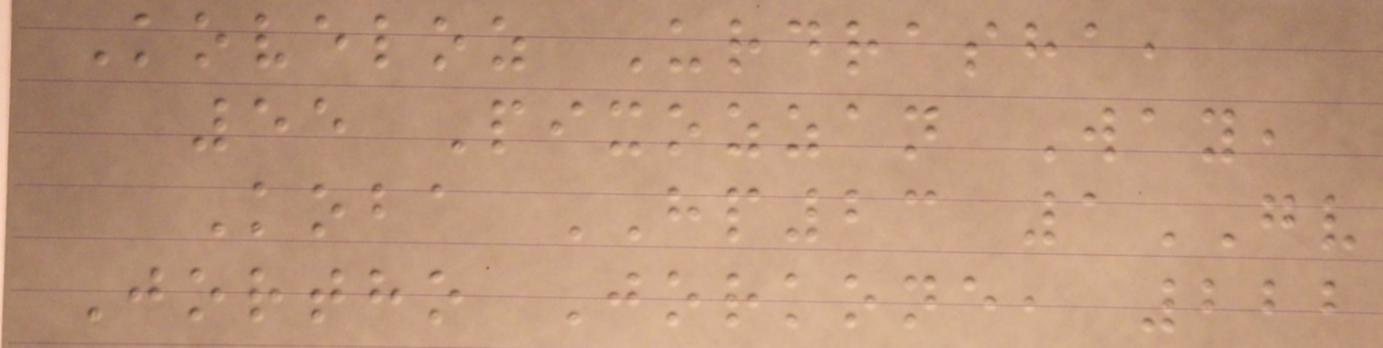Koveloz Urdrasha,
55 Pixozzan Way,
Koba HP23 1GV
Jortho Jorkone, 222
